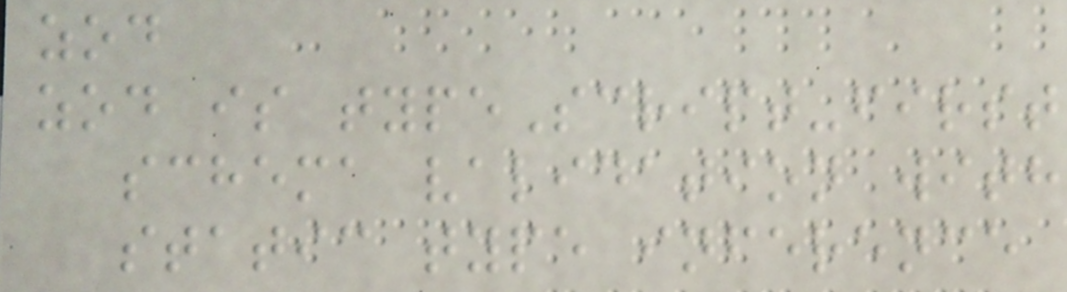zod
zod is typeScript-first
schema validation with
static type inference
